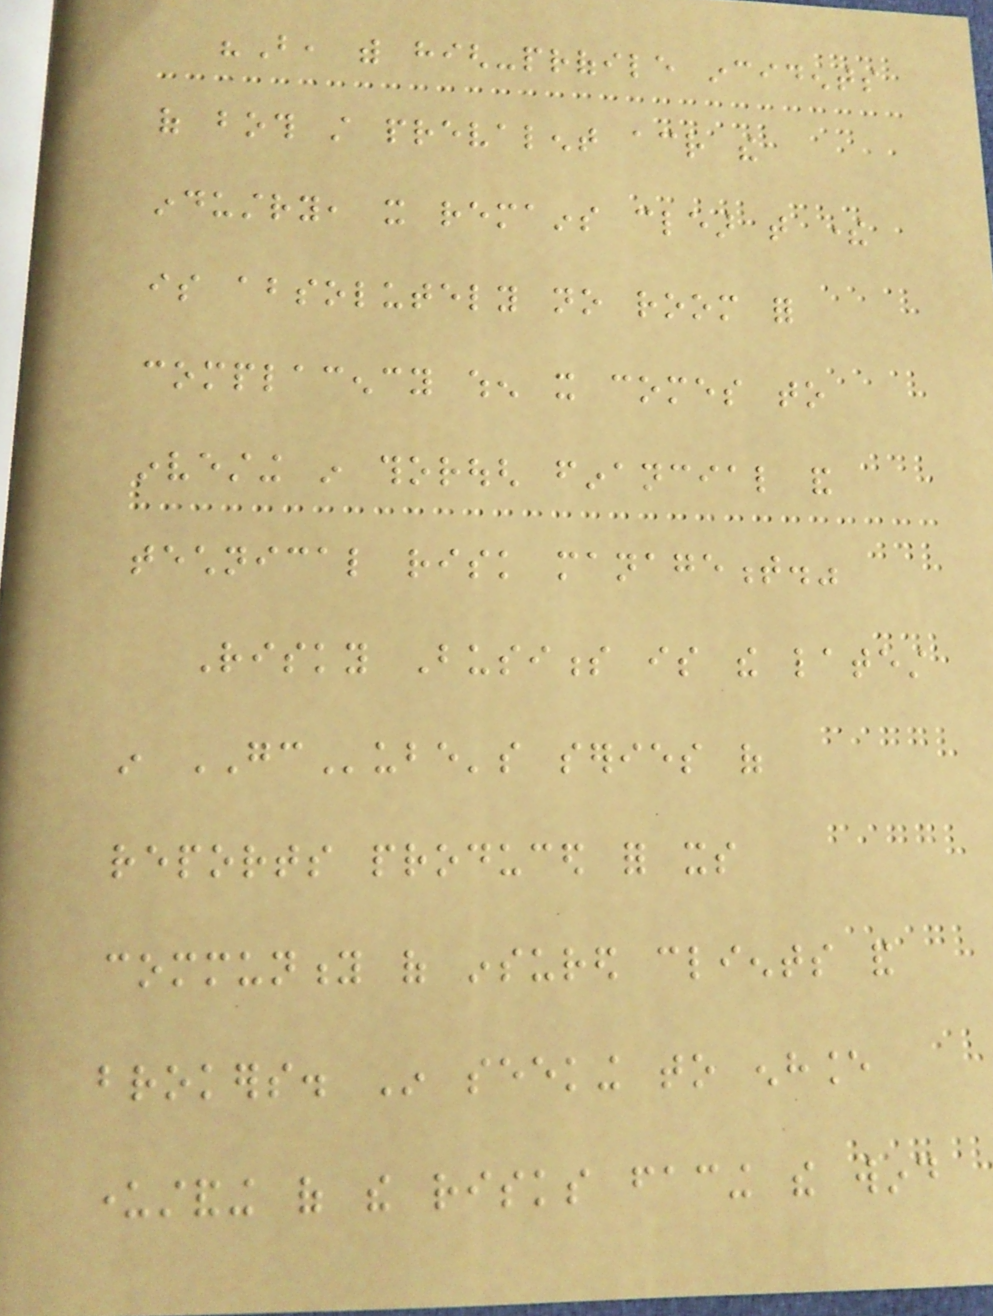"But, with high-profile incidents
of both still prevalent across the
industry, it remains clear that there
is absolutely no room for
complacency when it comes to
investing in thorough financial and
technical risk management."
Risky Business is the latest
in GCube's series of
reports produced for its
community of insured clients and
brokers. In seeking to enhance
understanding of the risks facing the wind
